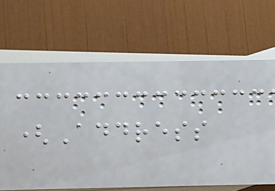(Address
